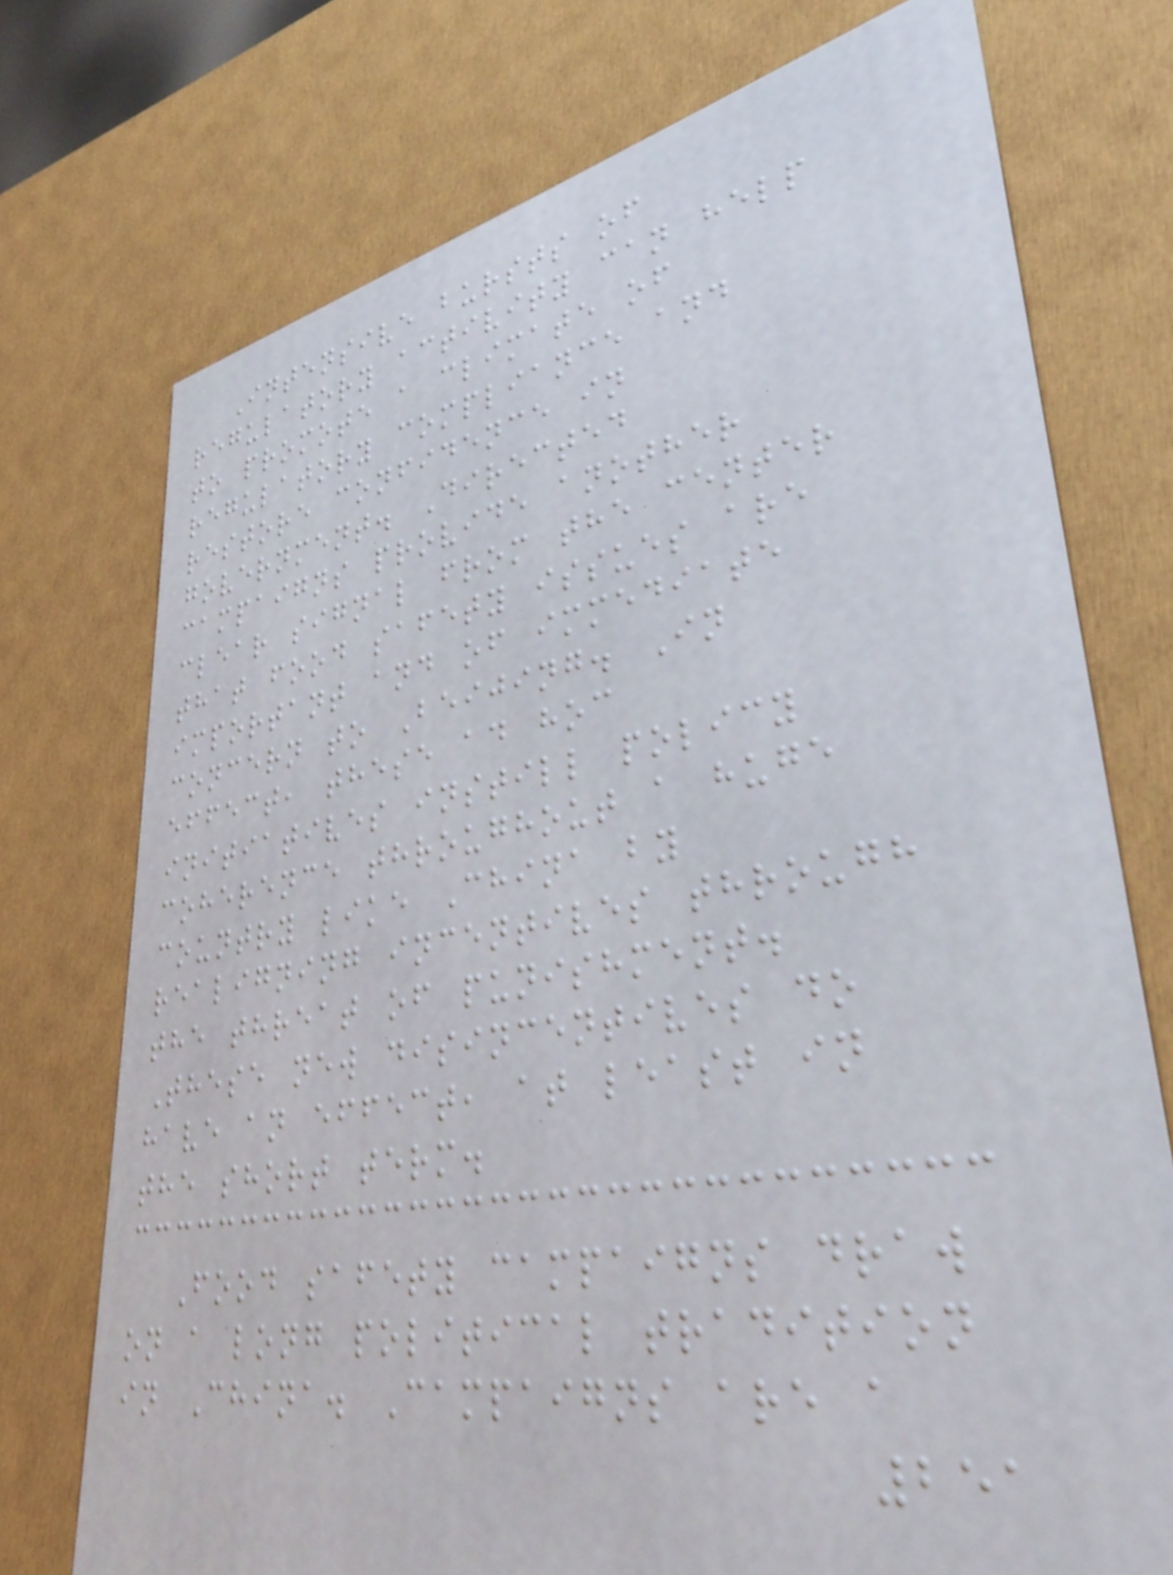Intensive bursts of
regulatory activity can help
to promote a climate of
regulatory compliance and
restore confidence in
government. Directed
campaigns provide another
clear signal from the center
that food safety issues are
important and of immediate
concern to Beijing. In
effect, these ad hoc
initiatives instill policy
coherence throughout a huge
country like China by
realigning incentives through
the threat of punishment.
These new disincentives do
have an effect, at least in
the short term.
Food safety campaigns draw
on a long political tradition
in China. Campaigns are a
251
